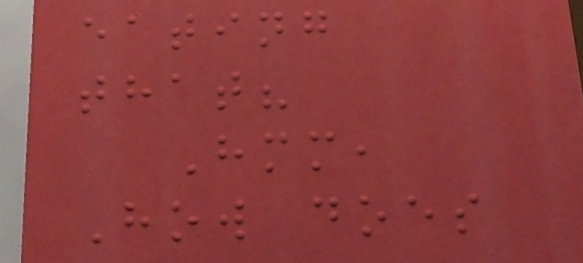eating
that?
Hmm,
How does
